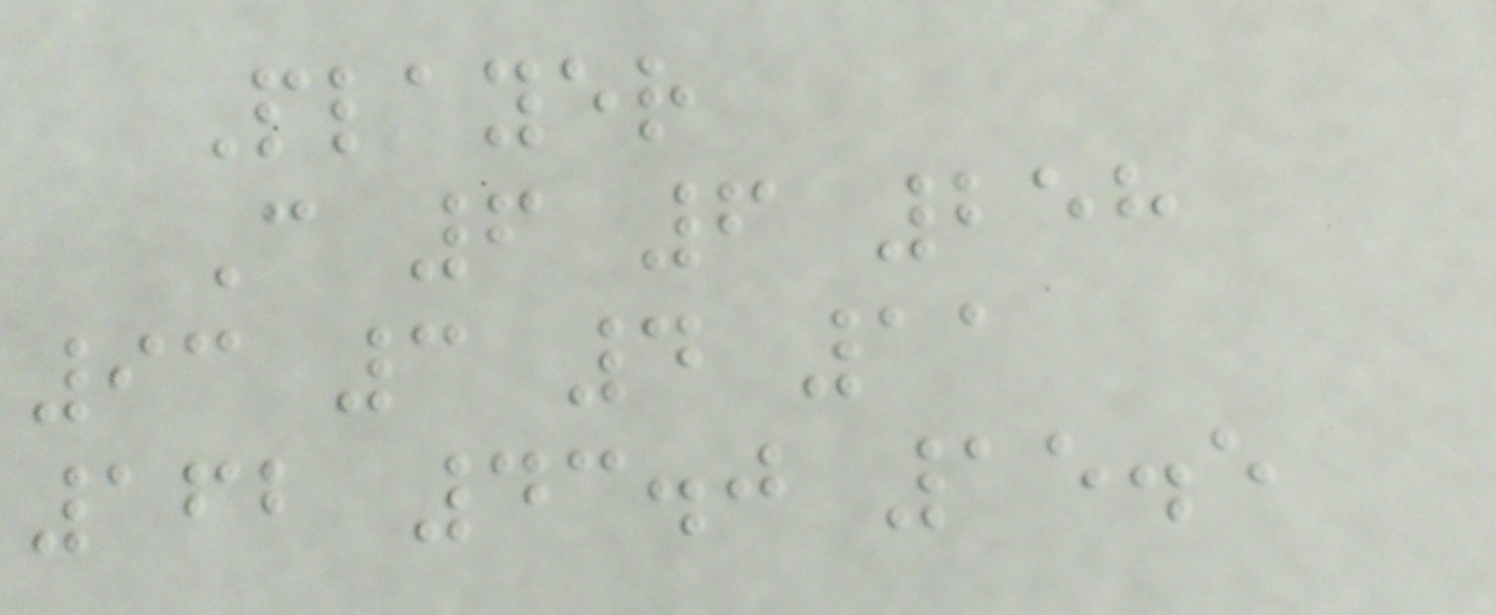Player
C 6 6 258
93 3 4 11
162 43.0 15.5
